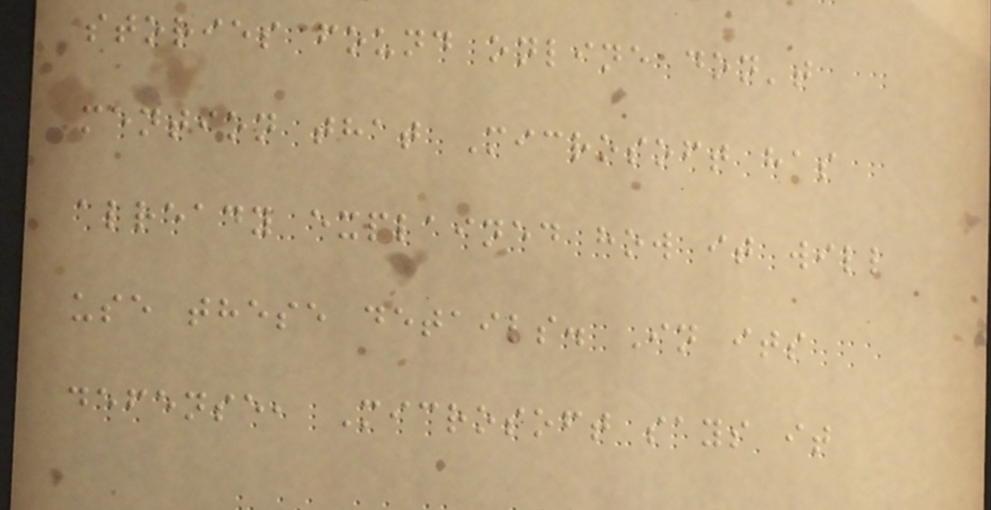stories found online don't
mention that Microsoft has
already explained how it will
use these details. In its
defense, Microsoft says it
